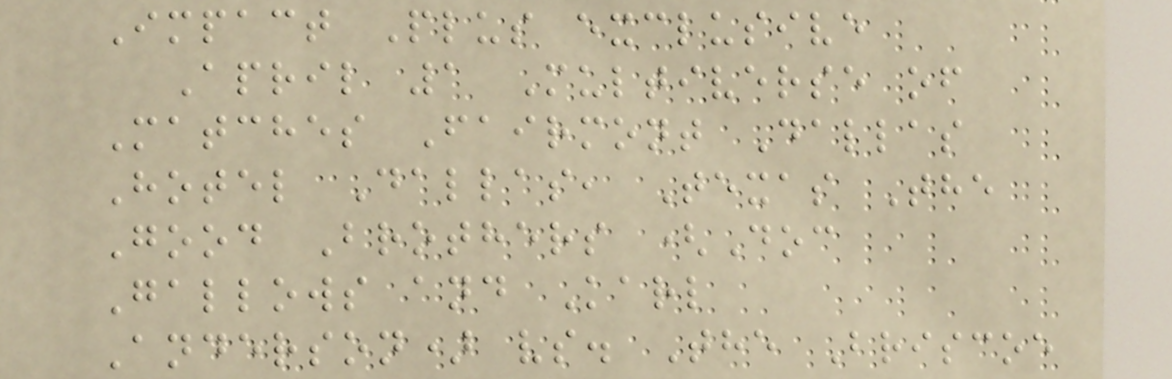Impact Plus exclusive
April 1 Multiverse of
Matches Fairmont Dallas
Hotel Dallas, Texas The
Good Brothers (Doc
Gallows and Karl
Anderson) vs. The Briscoe
